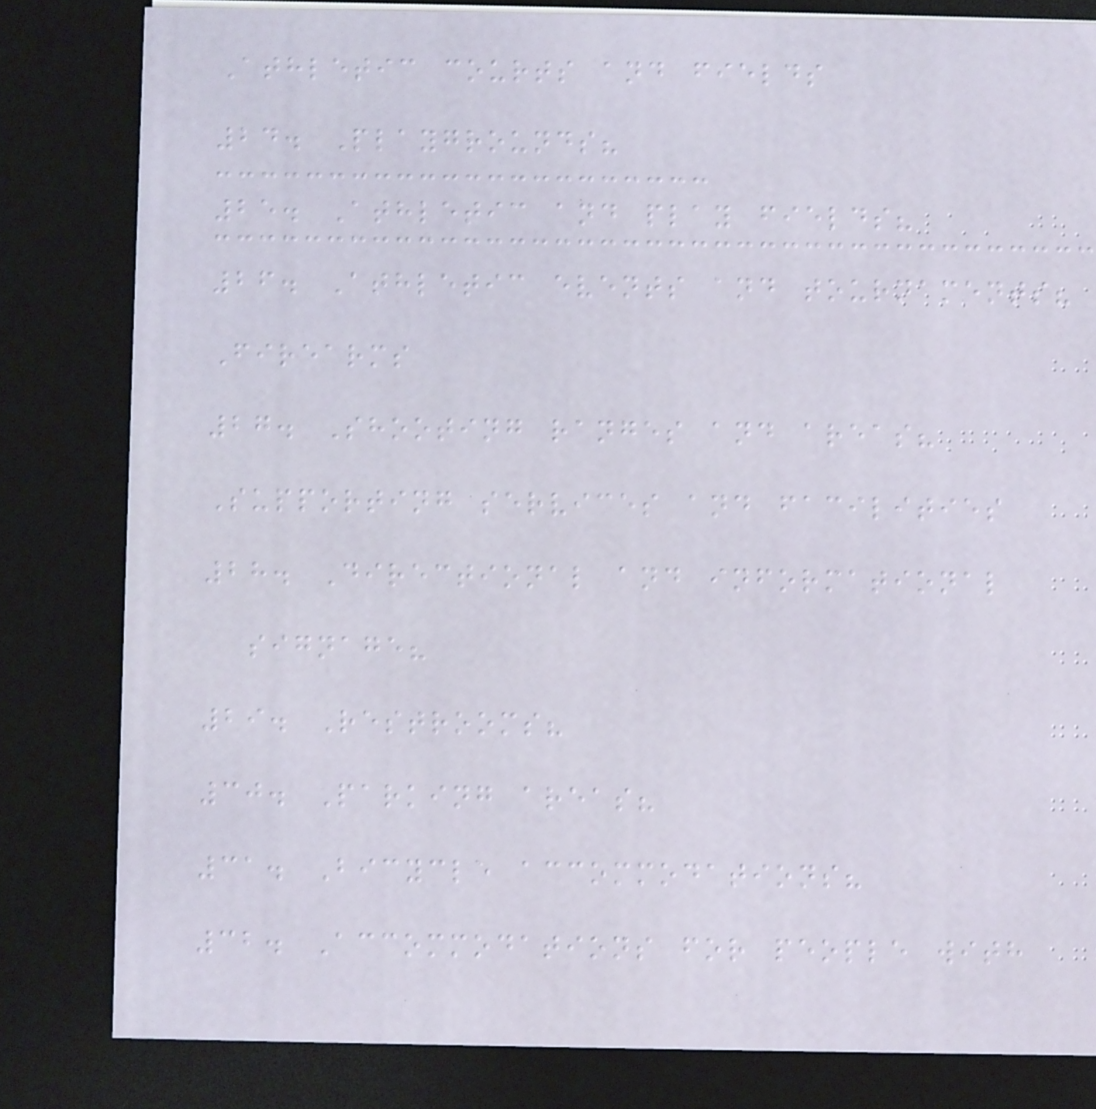Athletic courts and fields
24. Playgrounds?
25. Athletic and play fields?
26. Athletic events and tournaments?
Firearms
27. Shooting ranges and areas?
Supporting services and facilities
28. Directional and informational
signage?
29. Restrooms?
30. Parking areas?
31. Bicycle accommodations?
32. Accommodations for people with
